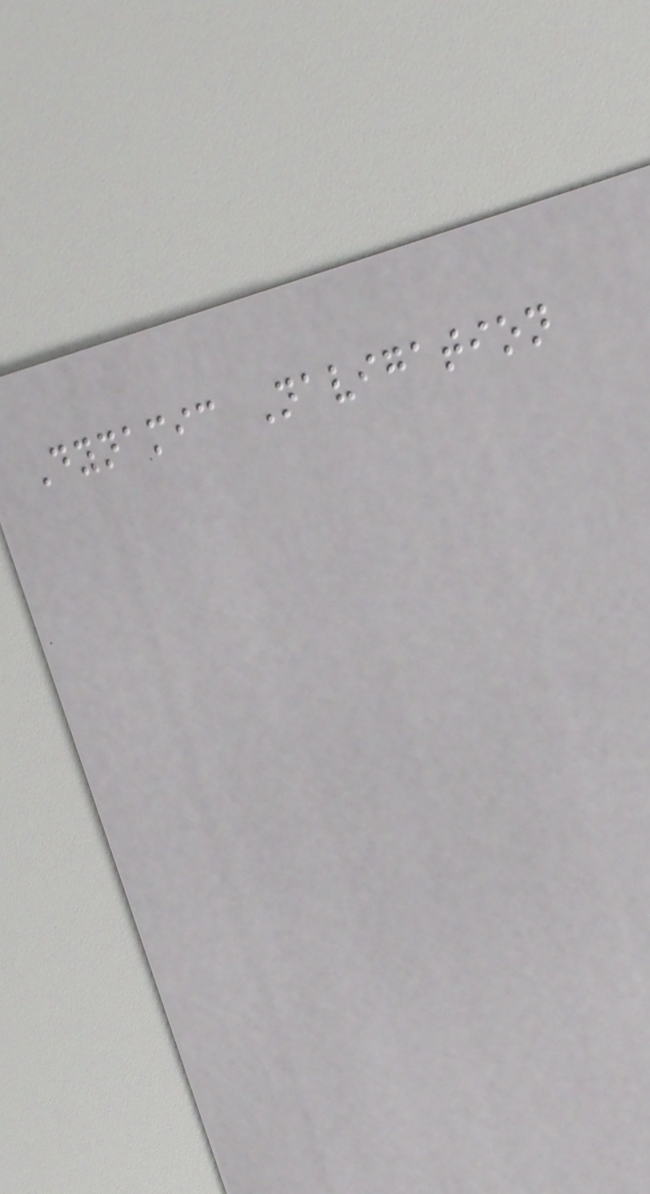Dynamic Navigation
